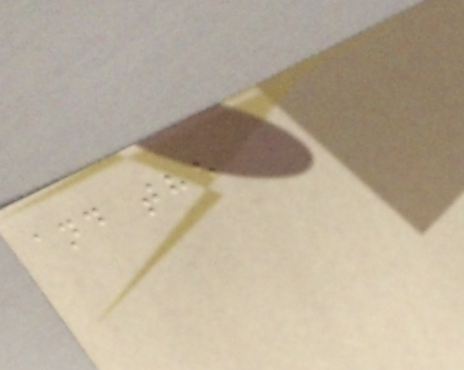and the
